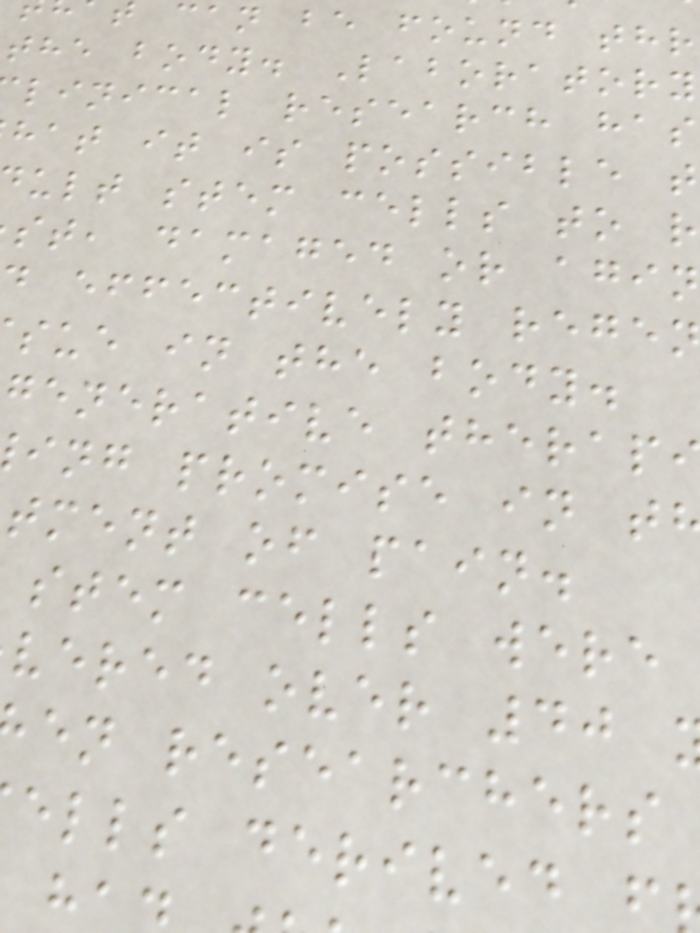can be found thr
the body. Laboratory
linical research has
hat it is possible t
ult stem cells to r
st, damaged or agin
effectively regen
sue in the body.
generative therap
ing promise in t
tment of pain.
stem cells were
vered over 40
en researchers
ells derived
